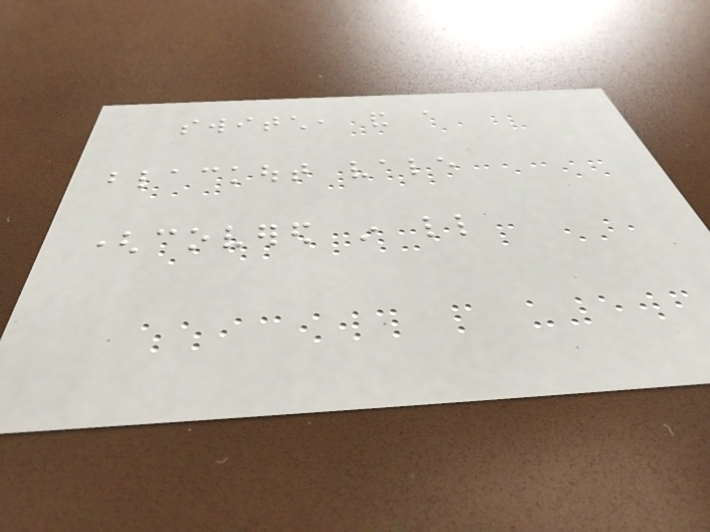switch, and a
blackout vale
(covered in little
